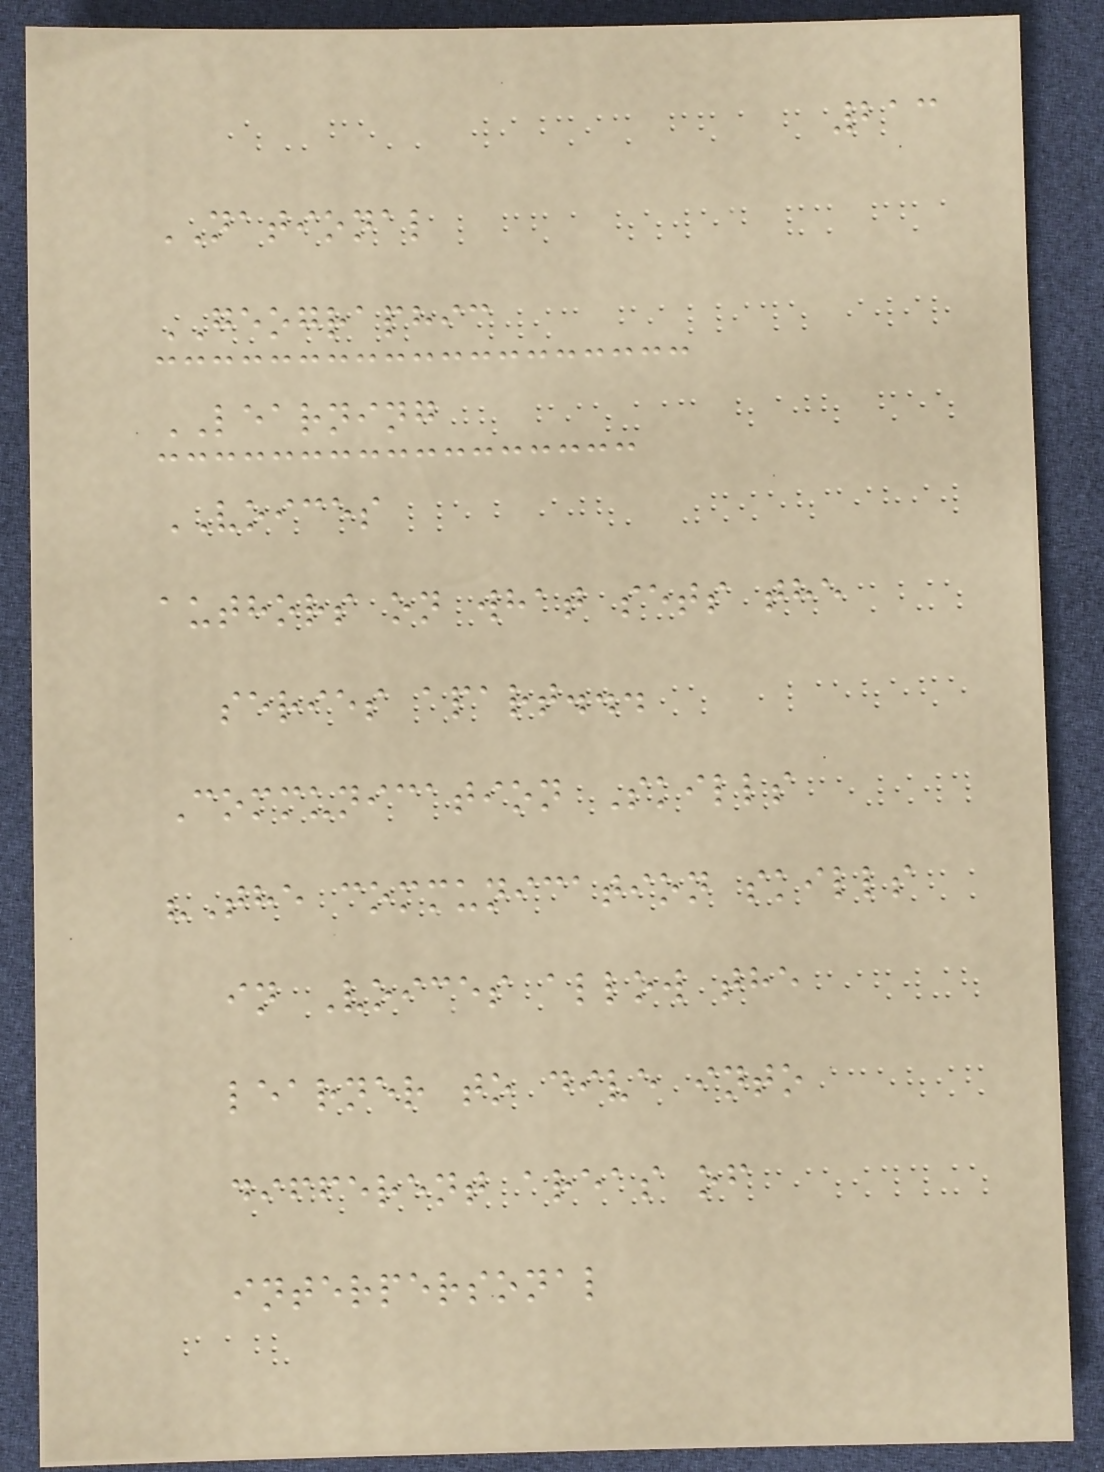213
NATIONAL
GEOGRAPHIC
LEARNING
VOICES
authors on what sets the
series apart...
Communication Skills
"The communication skills
in Voices allow the
learner to dive into
different areas of
interpersonal
